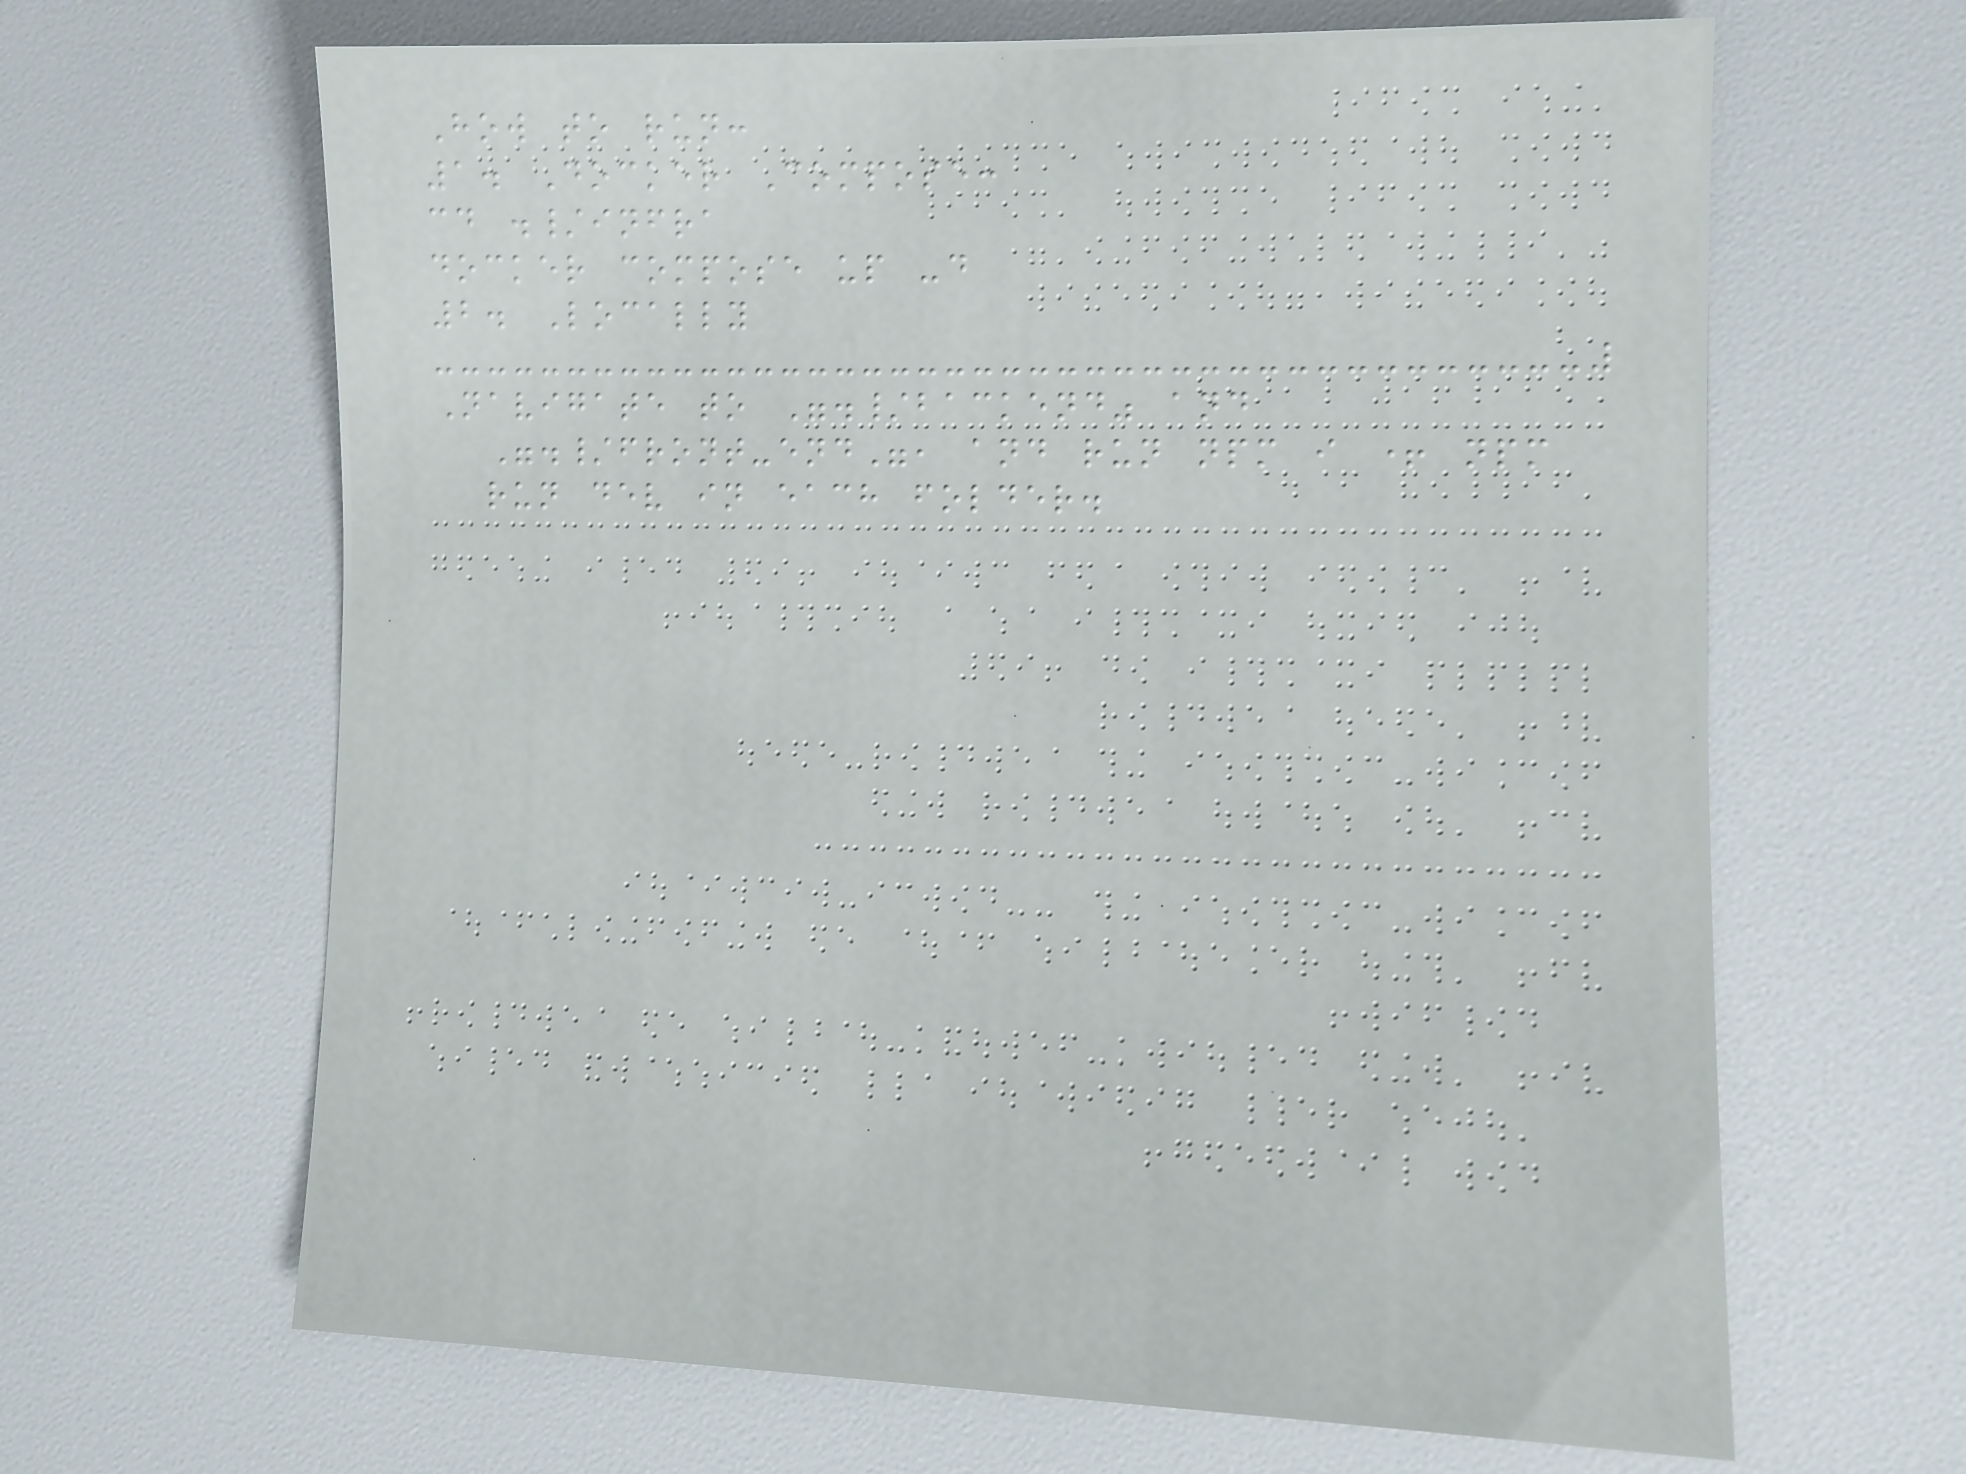How to run:
1. Docker Compose:
cd ./infra
docker compose up -d
2. Locally
Navigate to "./backend" and
"./front-end", and run npm i + npm
run dev in each folder.
